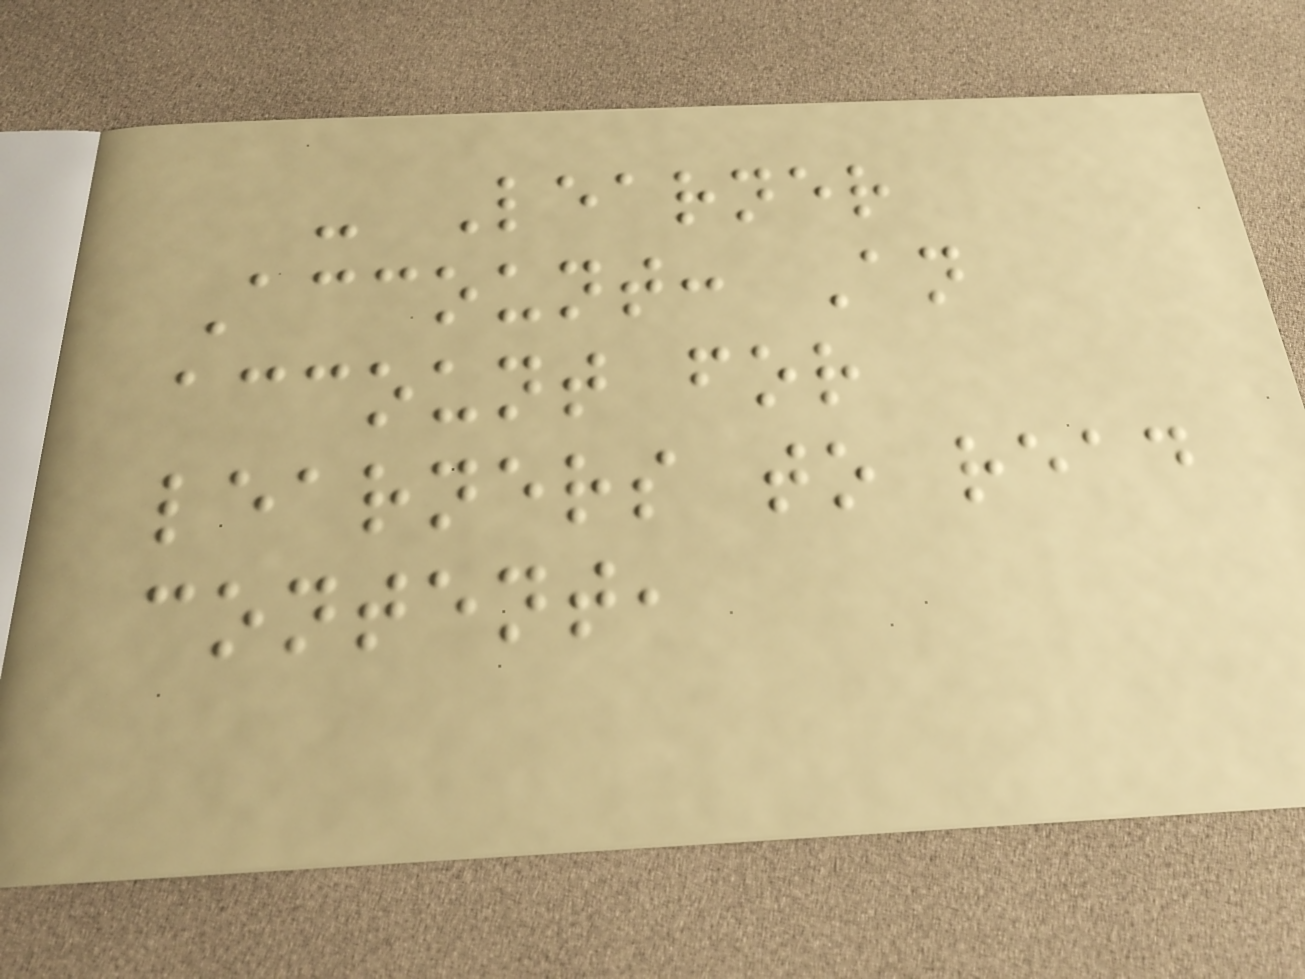- Learner
Account: An
account for
learners to read
content,
